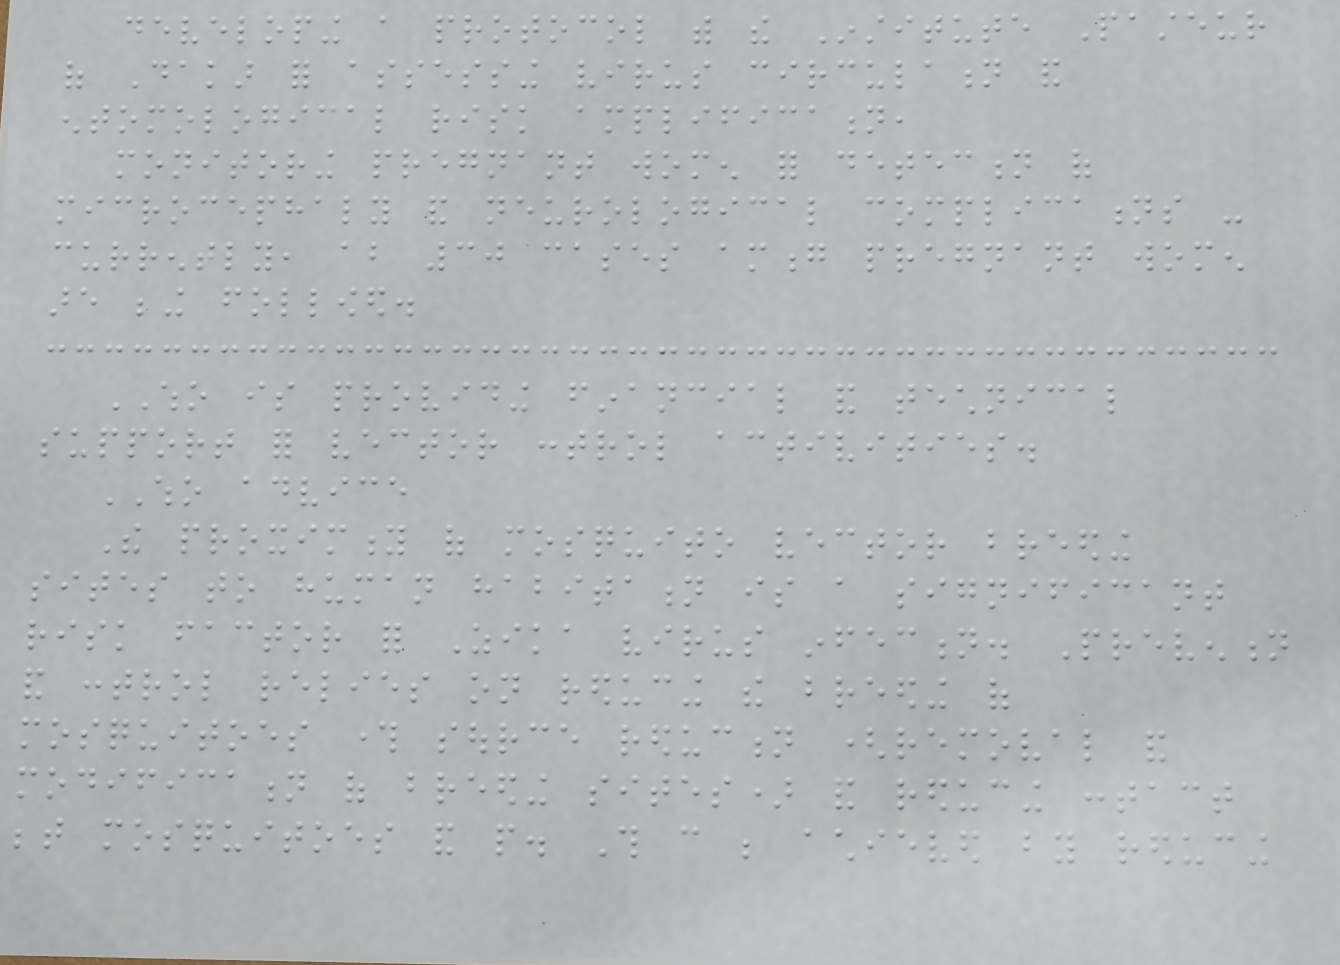developing a protocol with the Institute Pasteur
of Dakar for assessing virus circulation and
entomological risk amplification,
monitoring pregnant women for detection of
microcephaly and neurological complications -
currently, about 30 cases among pregnant women
are being followed.
WHO is providing financial and technical
support for vector control activities.
WHO advice
The proximity of mosquito vector breeding
sites to human habitation is a significant
risk factor for Zika virus infection. Prevention
and control relies on reducing the breeding of
mosquitoes through source reduction (removal and
modification of breeding sites) and reducing contact
between mosquitoes and people. This can be achieved by reducing
